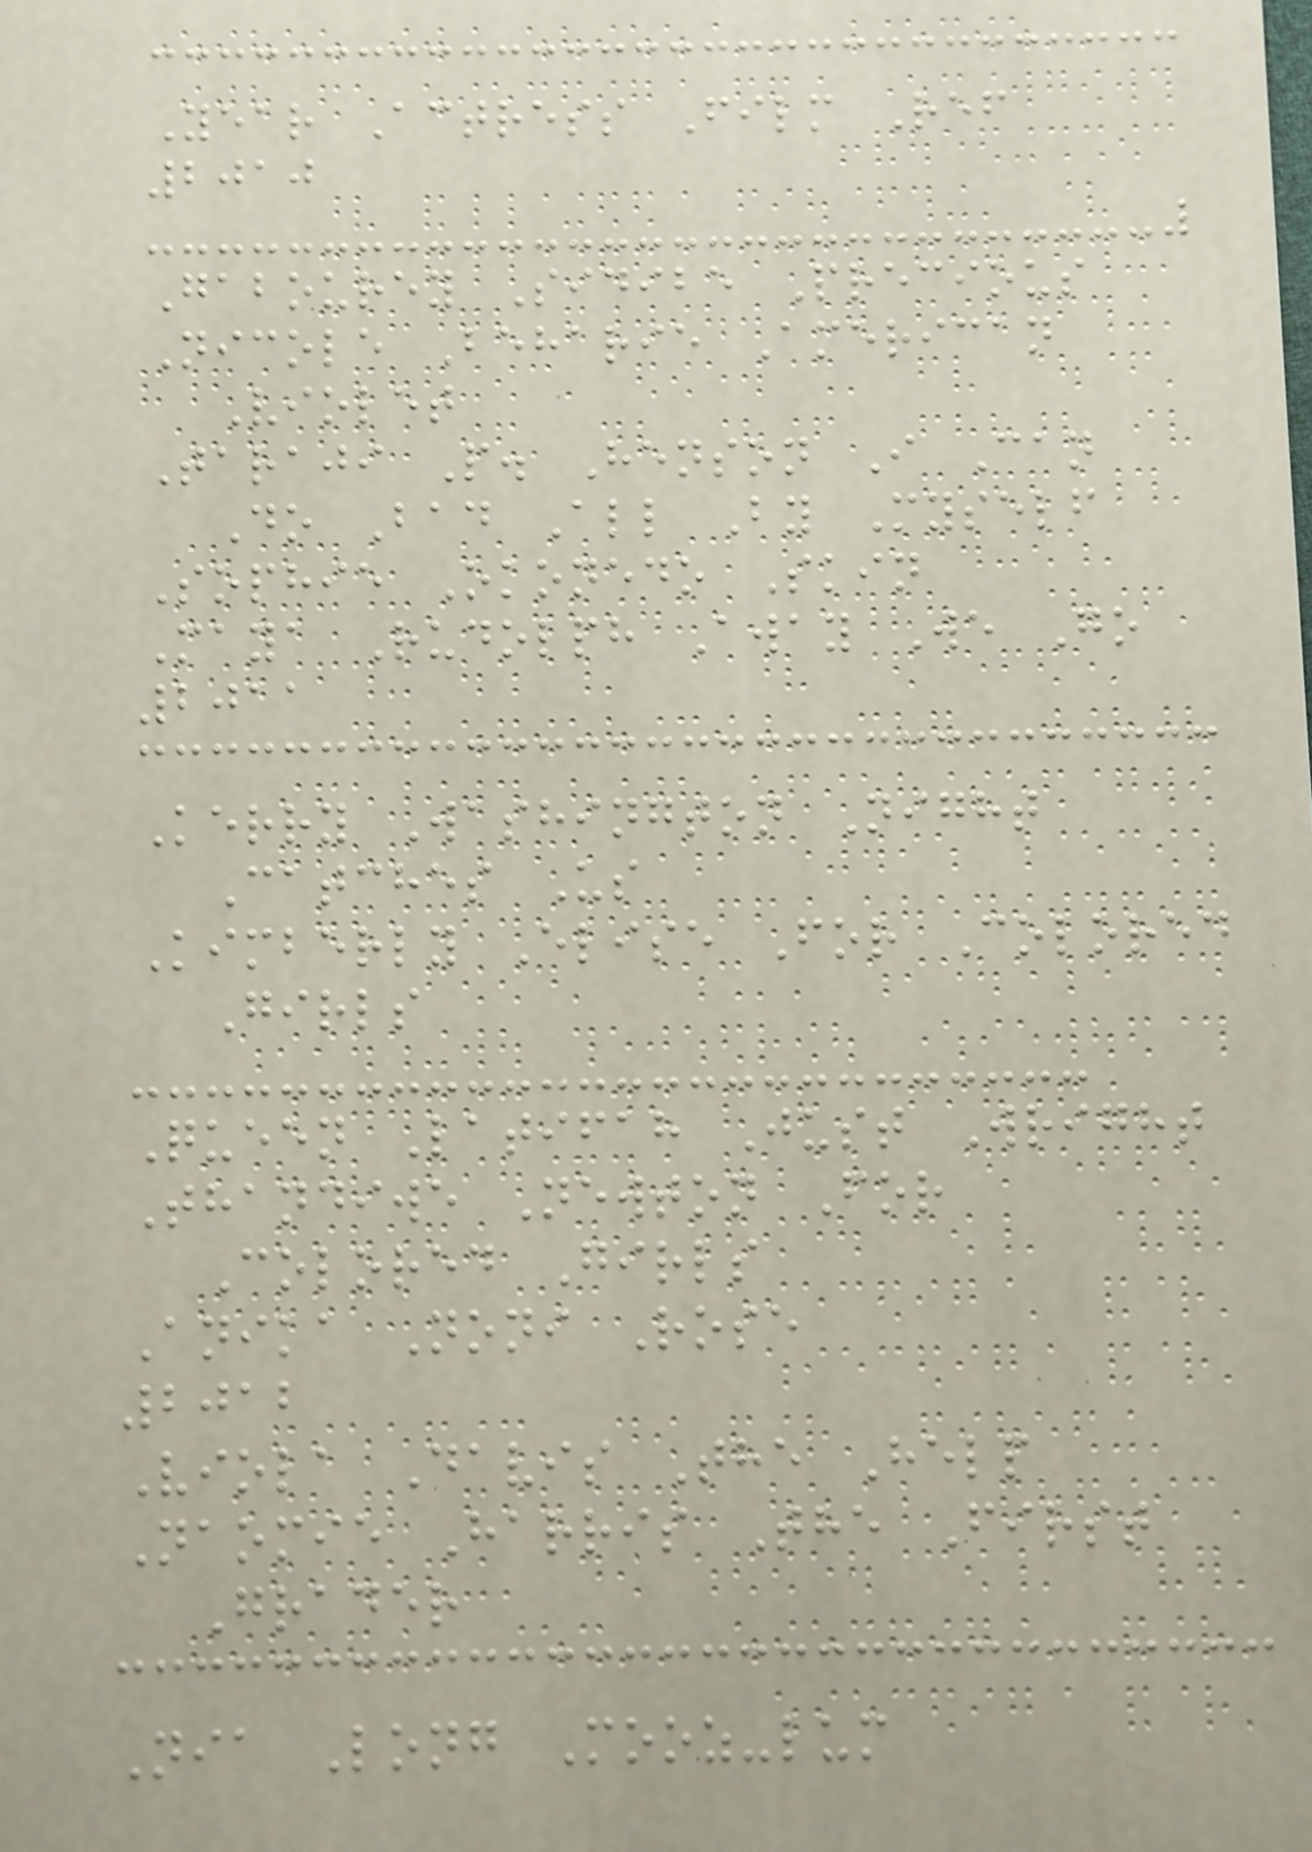Year Actress Film Ref
2010
Gabourey Sidibe Precious
Nicole Beharie American
Violet
Taraji P. Henson I Can
Do Bad All By Myself
Sophie Okonedo Skin
Maya Rudolph Away We Go
2011
Kerry Washington Night
Catches Us
Kimberly Elise For Colored
Girls
Queen Latifah Just Wright
Thandiwe Newton For
Colored Girls
Anika Noni Rose
2012
Viola Davis The Help
Naomie Harris The First
Grader
Nia Long Mooz-lum
